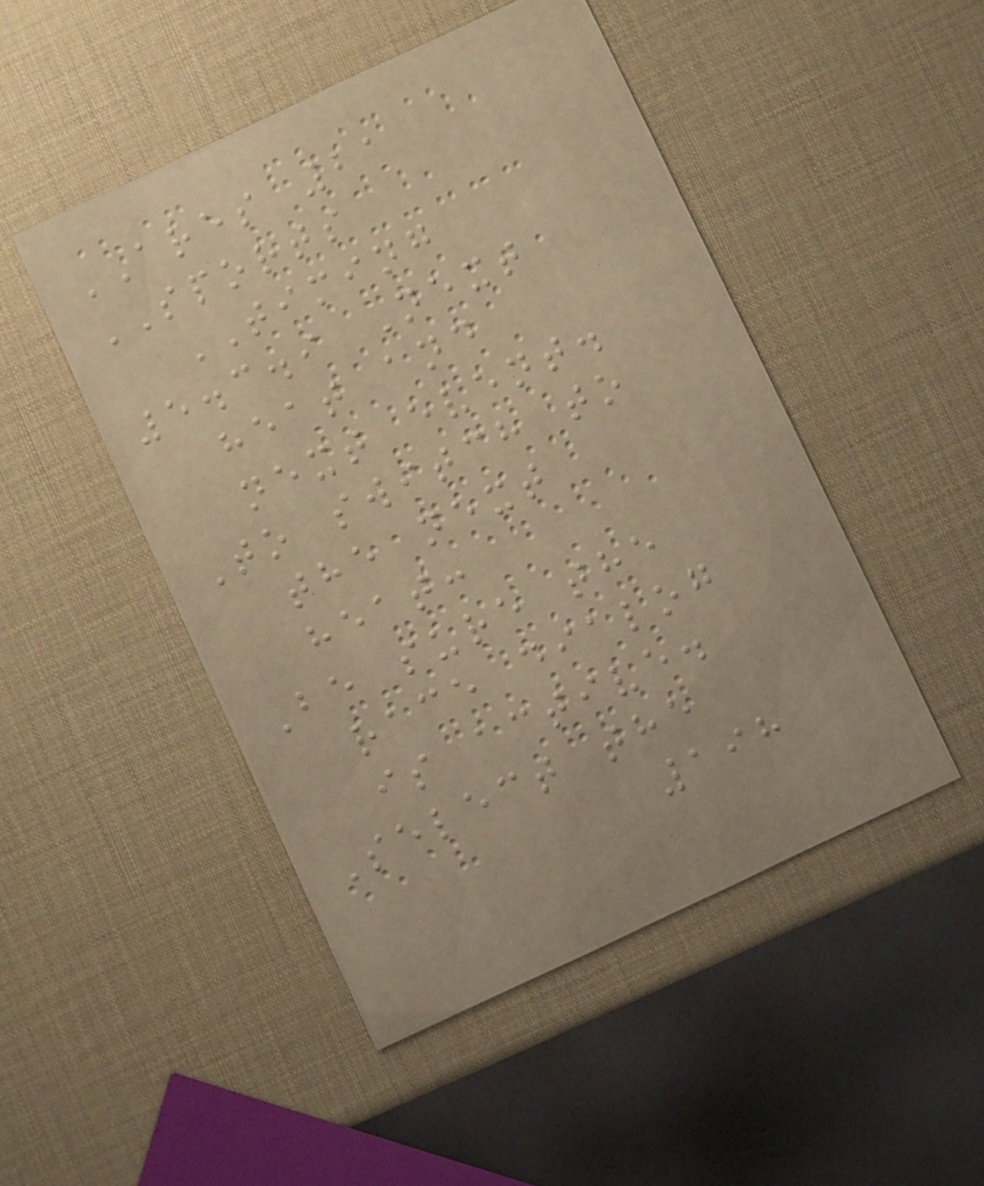ARES 21
SPORTS
TIMING
5.3.9 Next
heat and
next event.
To switch to
the next
heat:
Be sure the
race dialog
is active.
Select the
198
